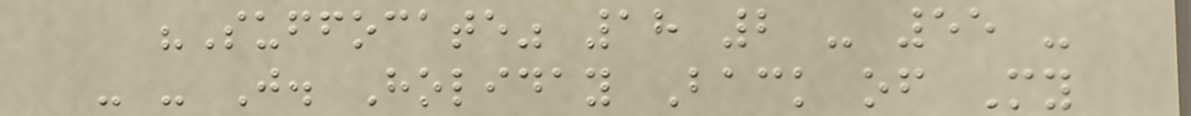"Suffocate" 18 2 - 55 -
- - J. Holiday Back of My
